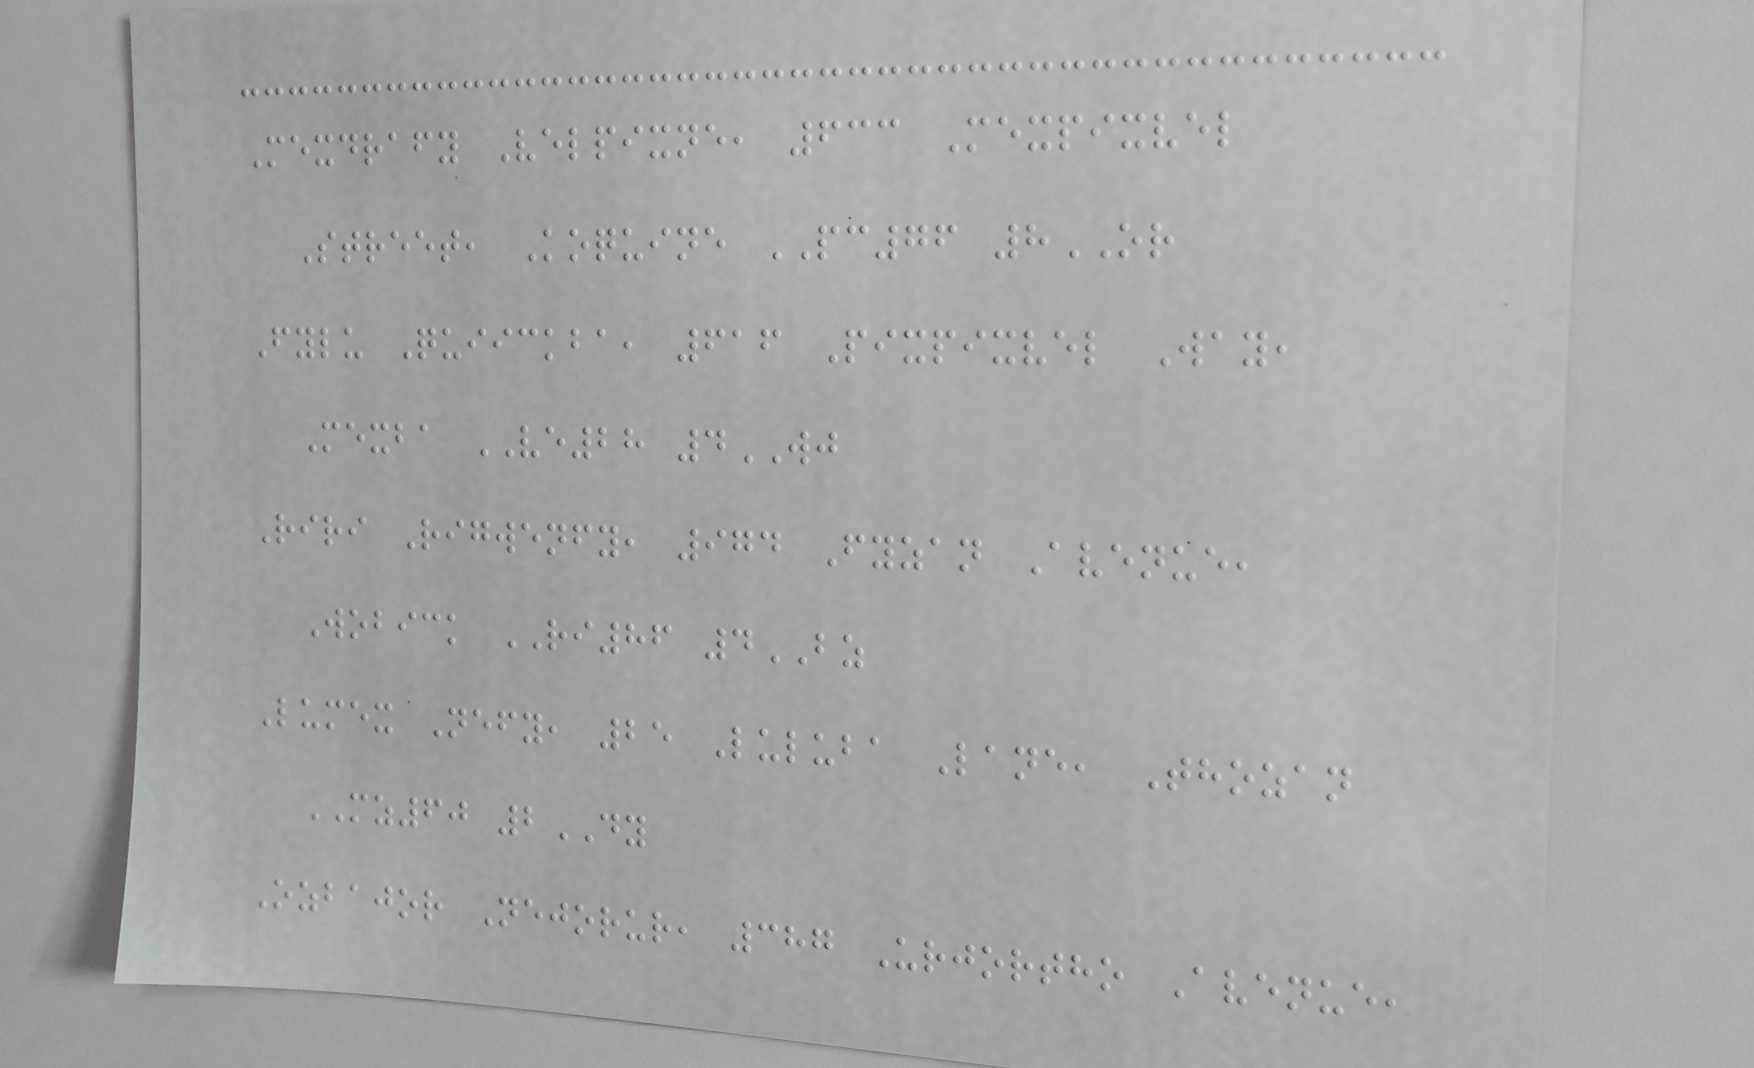Mexdrafy Velpixne, 633 Mexpixvel
Street, Koquine PC76 8OR
Fylu Quiickba, 616 Pixpixvel Way,
Mexba VE28 4WJ
Riri Rigwenfy, 974 Fyzan Avenue,
Wobick RI86 4BZ
Lumex Nefy, 25 Luluba Lane, Thozan
MZ60 2DY
Ozbajor Nejorur, 387 Urjortho Avenue,
